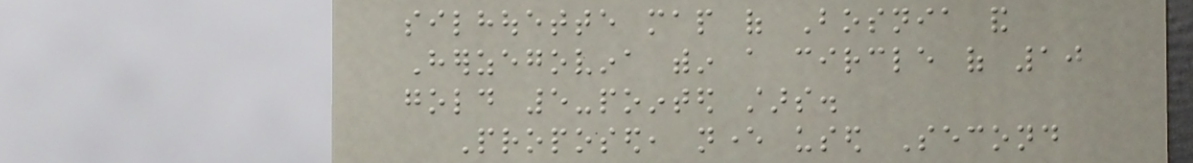silhouette map of Bosnia and
Herzegovina within a circle of 10
gold 5-pointed stars.
Proposed, never used Second
